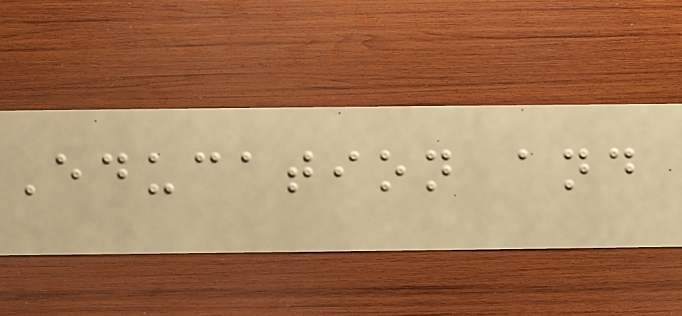Education and
